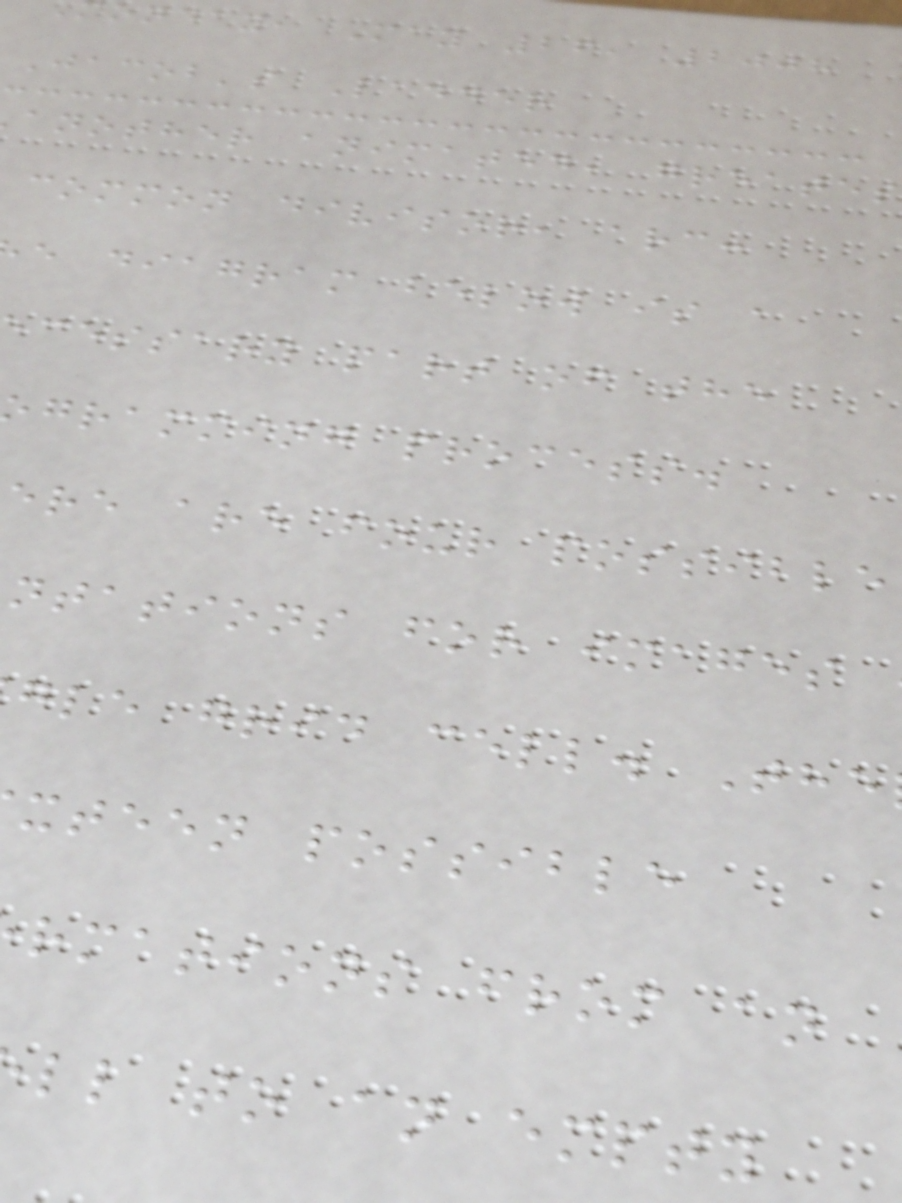onday, May 26, 2008
Jacob's Ladder
another animated, greates
common divisor, arc:
e diagram below is a
cessary part of the
gramming process.
ere are four possible
ntations for images
gle grid cell. The
xteen possible
rmations from an
ll to an empty
